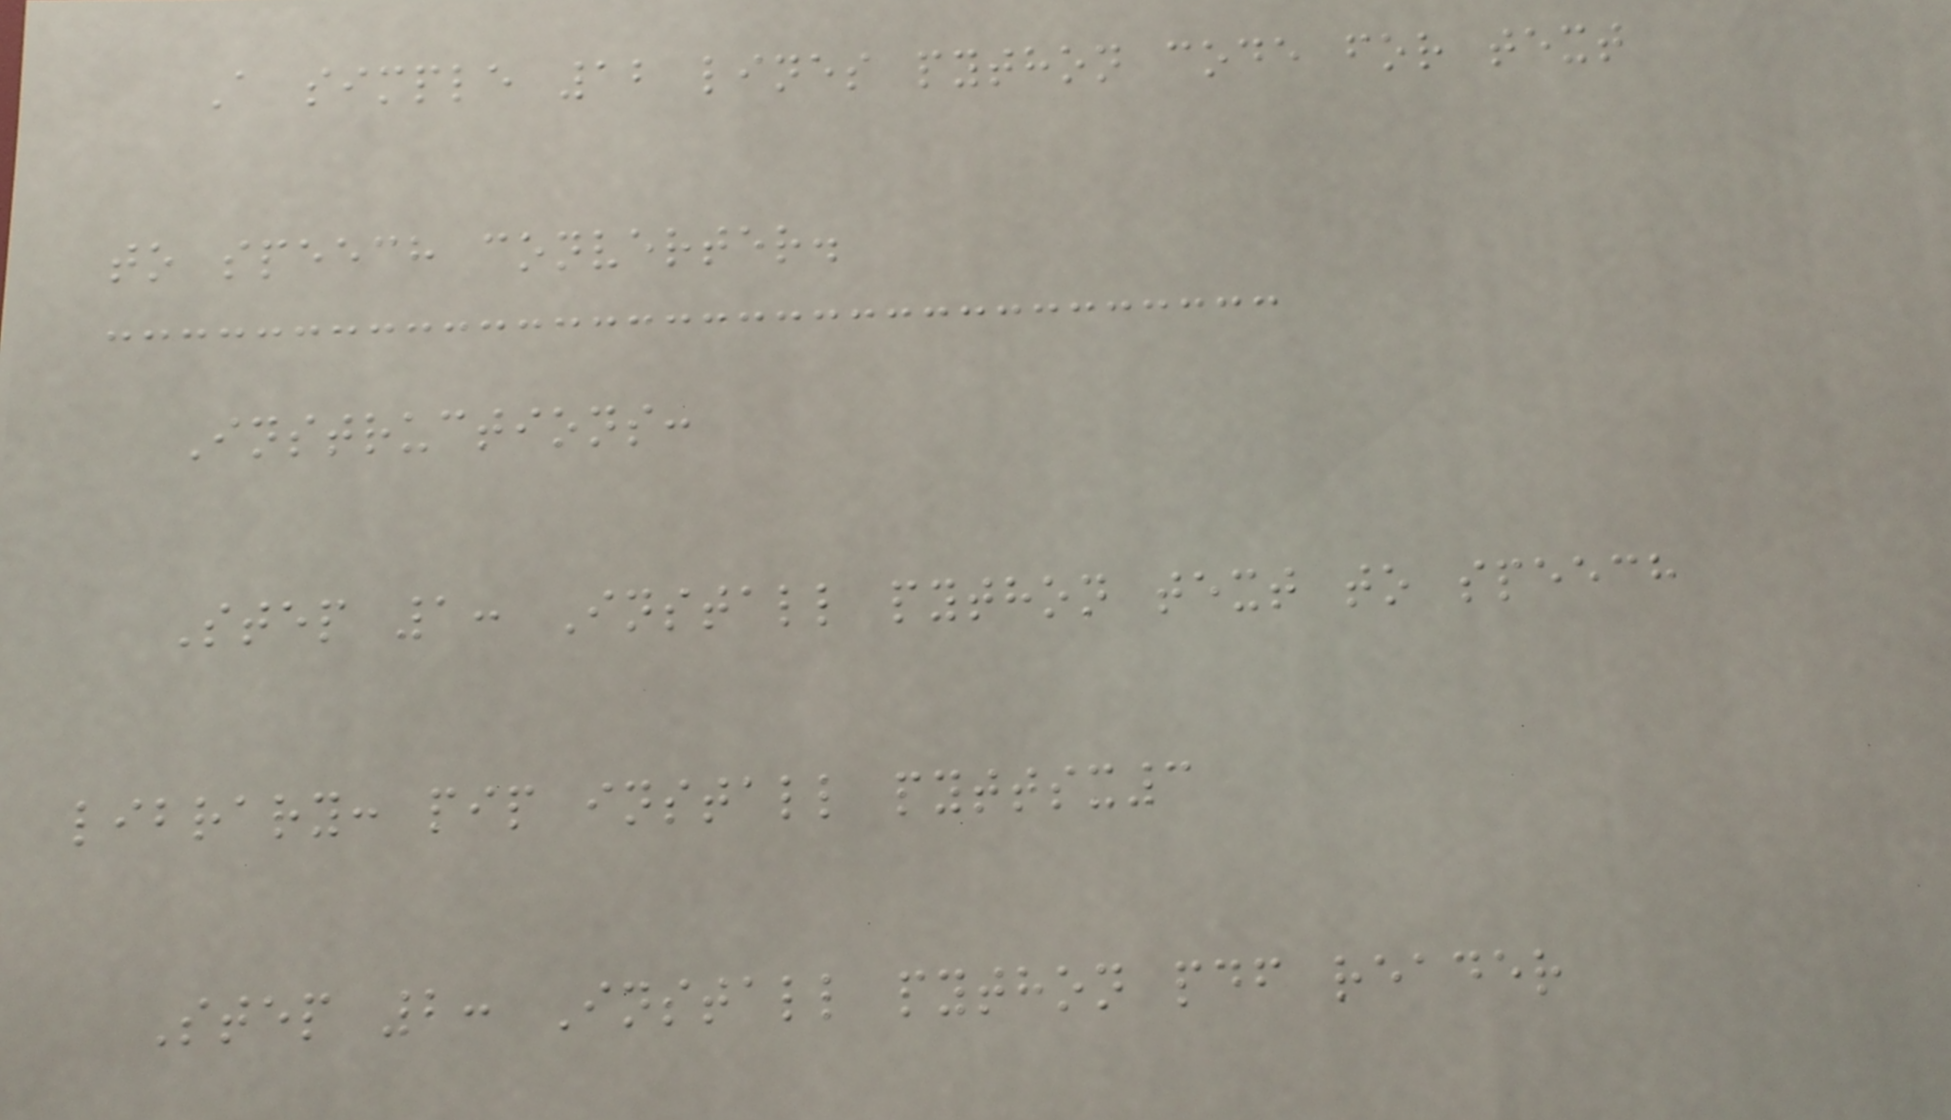A simple 12 lines python code for text
to speech converter.
Instructions:
Step 1: Install python text to speech
library: pip install pyttsx3
Step 2: Install python pdf reader
